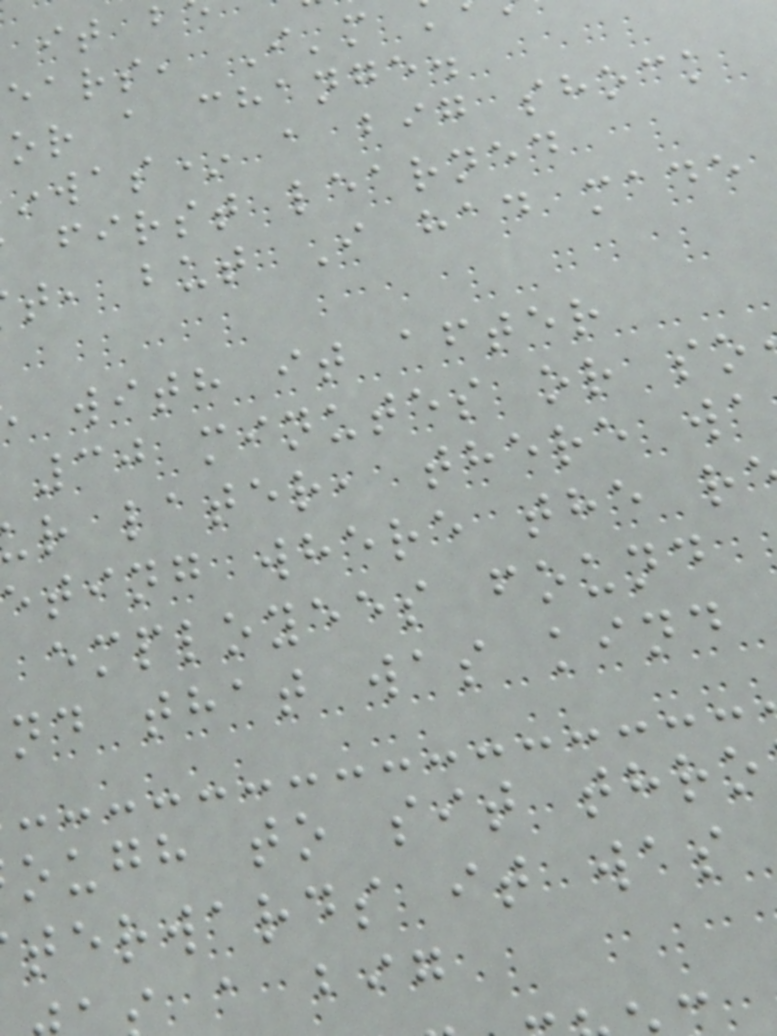ears, I'm
or a change.
was* a big shock
first learned
t, but I had made
with it after
30 minutes or so
r later, there wa
eting where the r
employees found
nd that was kind
ough to sit thro
terwards it was
a big
